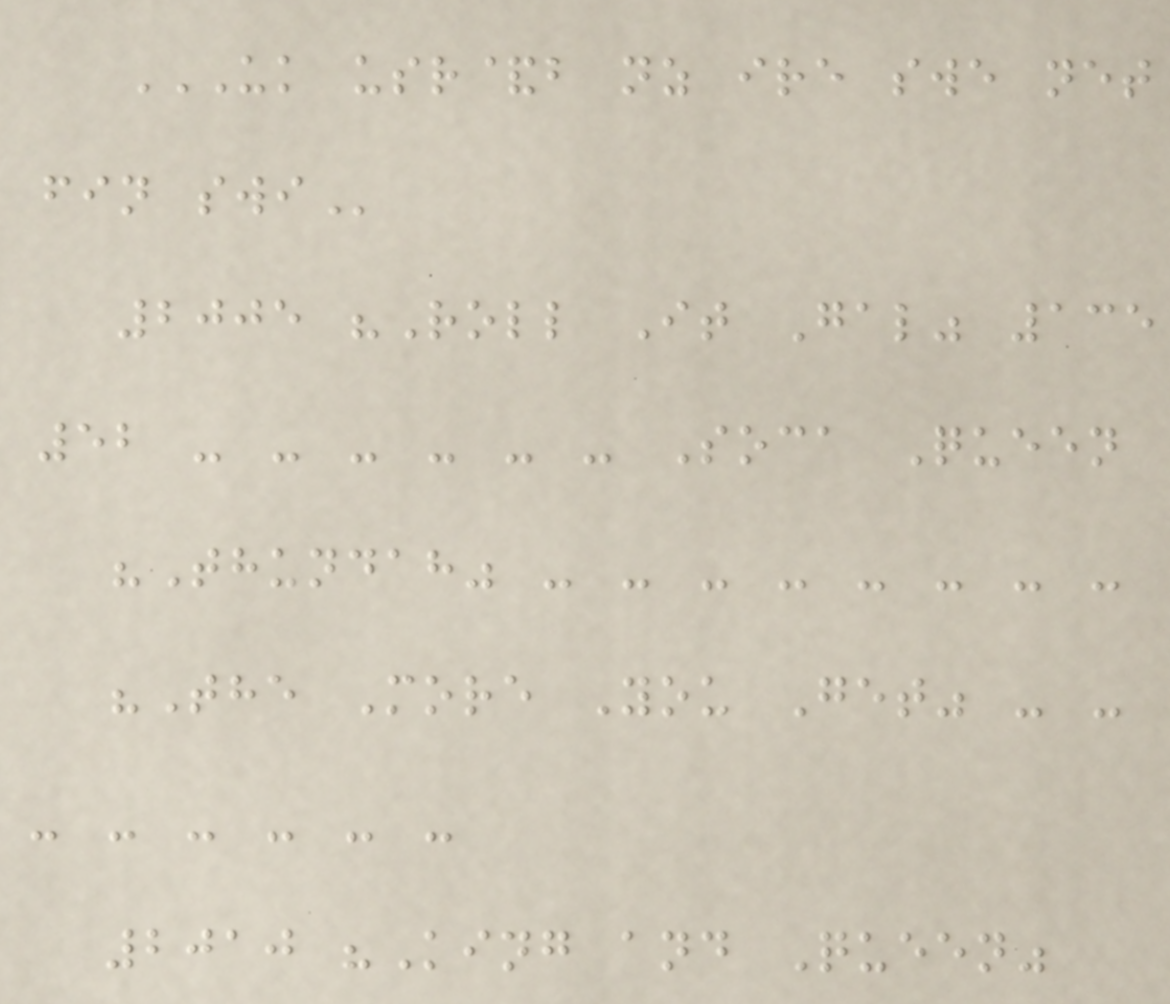UK USR&B NZ IRE SWE NET
FIN SWI
2005 "Roll It Gal" 135
52 - - - - - - Soca Queen
"Thundah" - - - - - - - -
"The More You Get" - -
- - - - - -
2010 "King and Queen"
